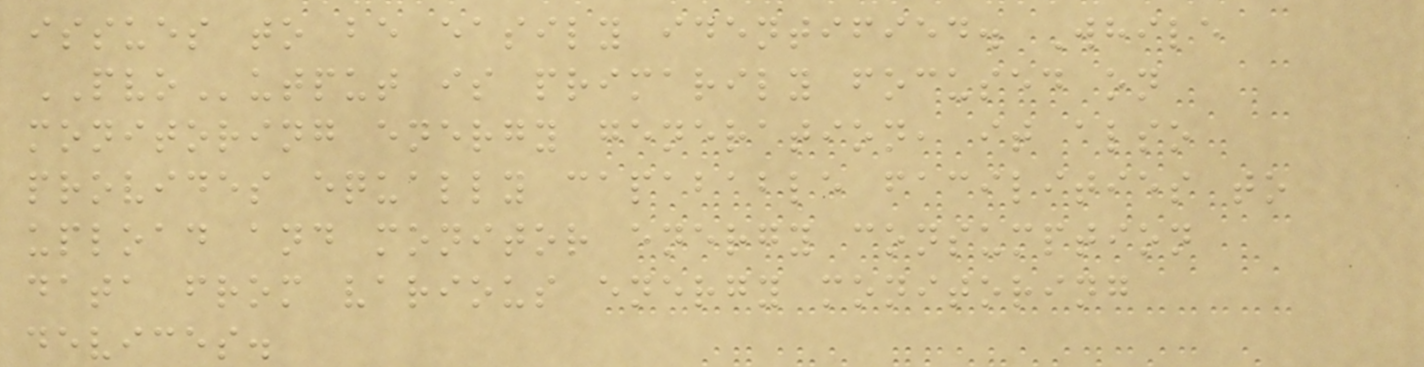issues to be easily identified. While
PVOutput is primarily focused on
monitoring energy generation, it also
provides equally capabable facilities to
upload and monitor energy consumption
data from various energy monitoring
devices.
